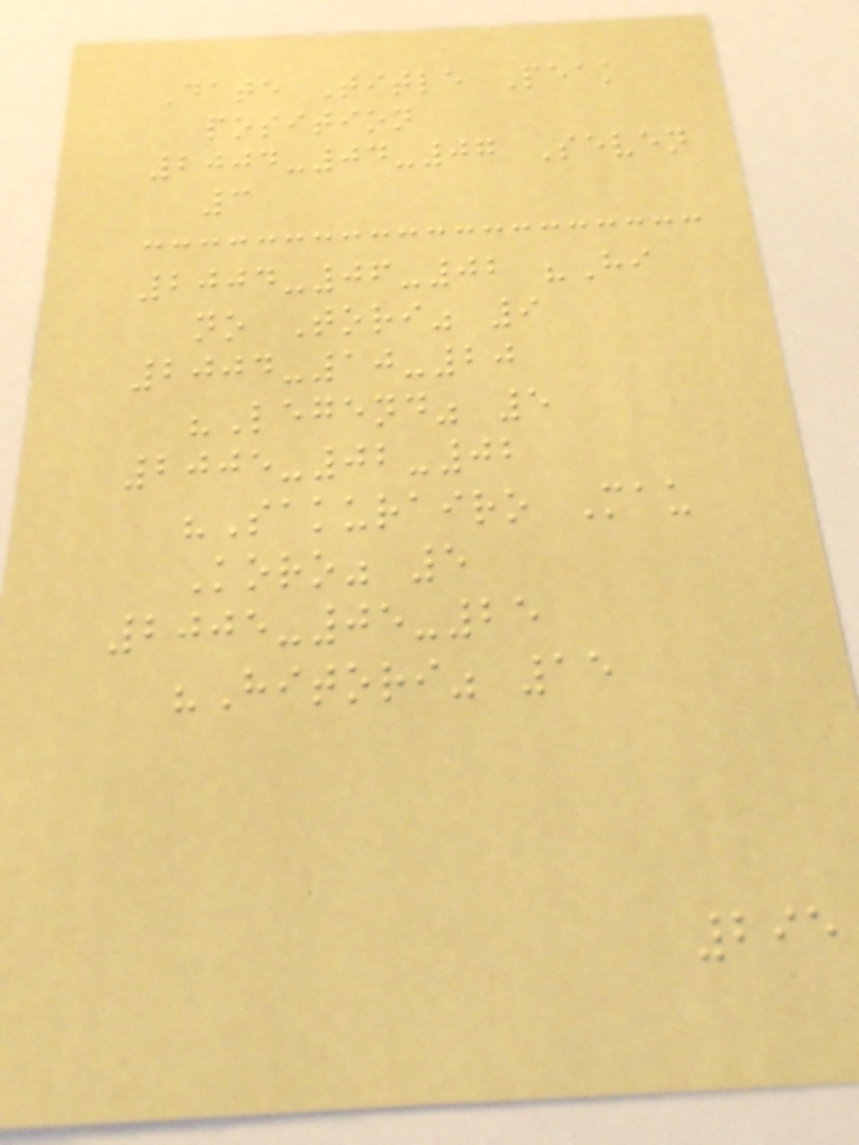Date Title Peak
position
2004-04-07 Seven
3
2004-06-02 "Hi
no Tori" 9
2004-10-20
"Legend" 5
2005-02-02
"Sakurairo Mau
Koro" 5
2005-05-25
"Hitori" 15
295
